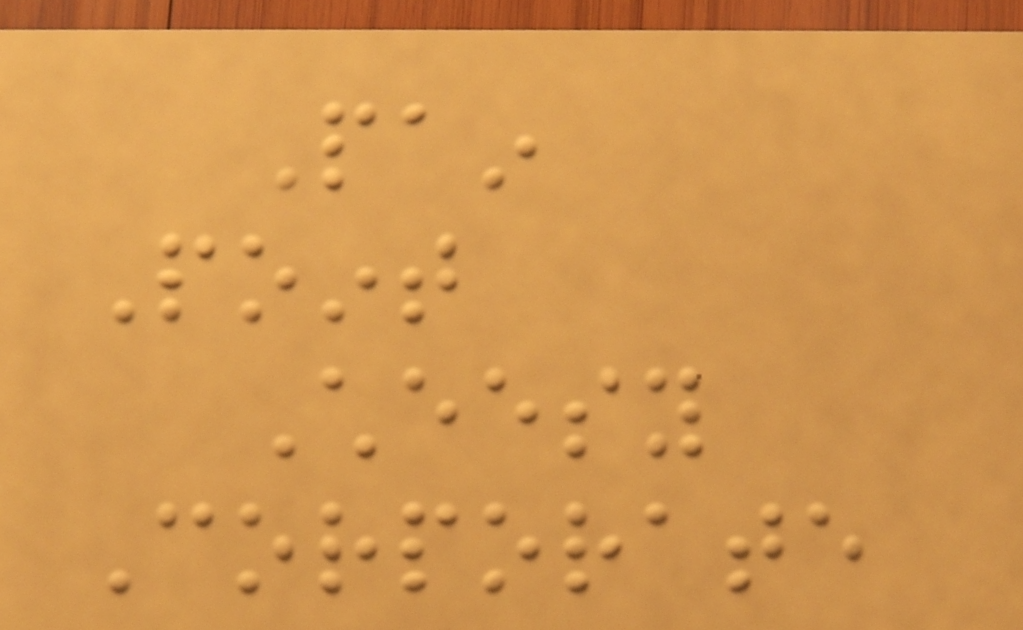Pain
Point
Cheesy
Corporate
